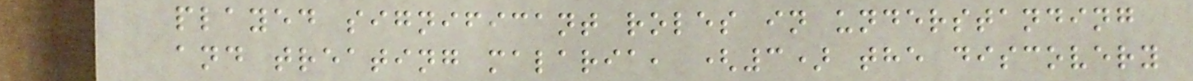played significant roles in understanding
and treating malaria, (3) the discovery
